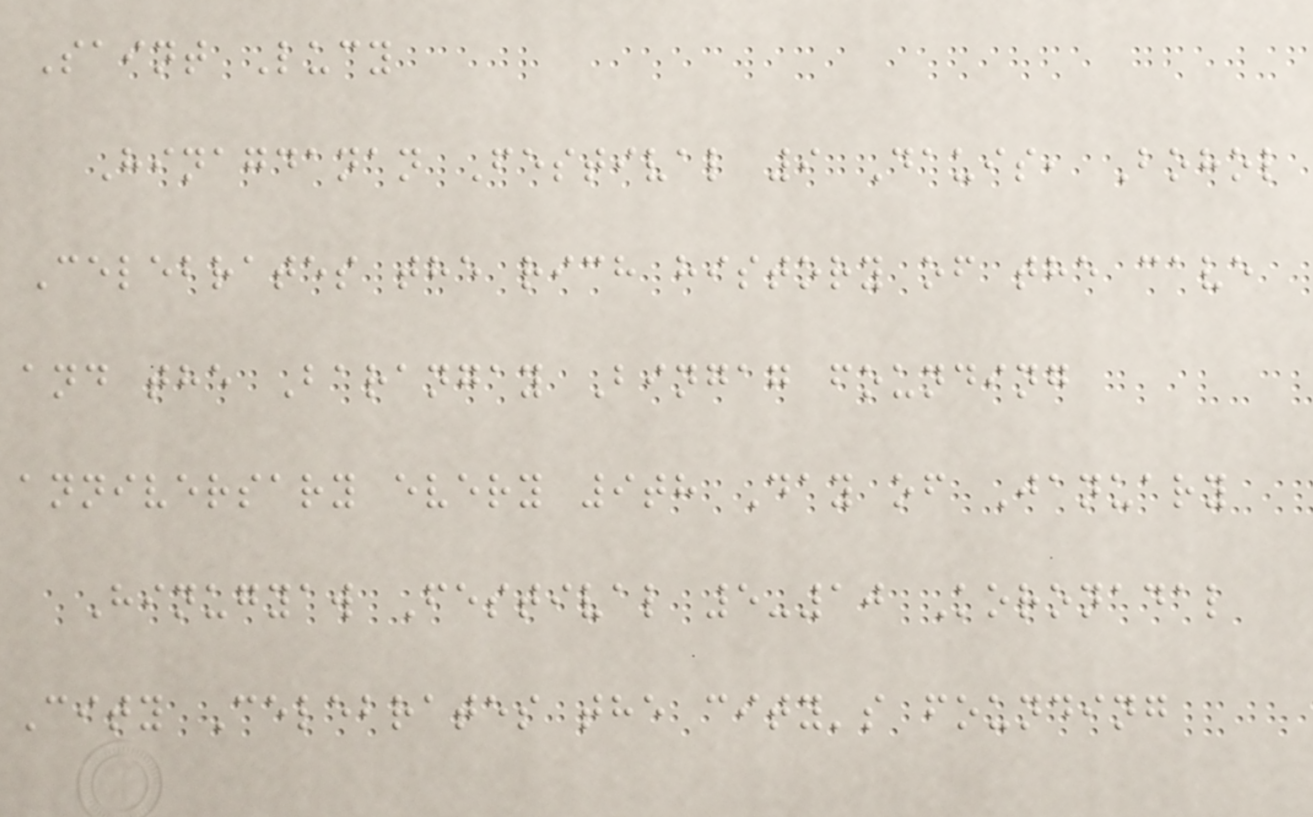Saint Lucy
Hinagdanan Festival 9 Dauis, Bohol
Celebrates the rich history of the cave
and the Barangay Bingag founding
anniversary every 9th Day of January
Hinugyaw Festival 5-10 Koronadal
City Celebrates the city's founding
